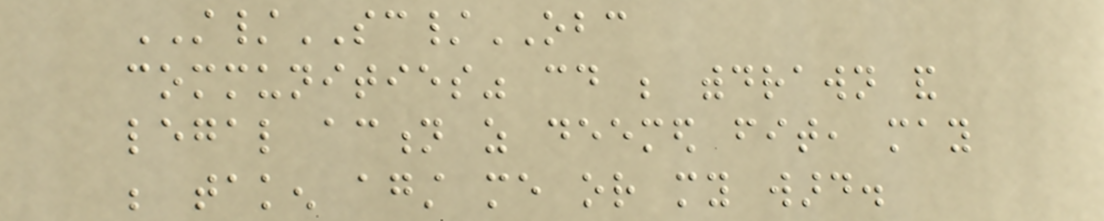ST/SC/OBC
communities" could be withdrawn and
legal action as deemed fit, may
be taken against me or my ward.
